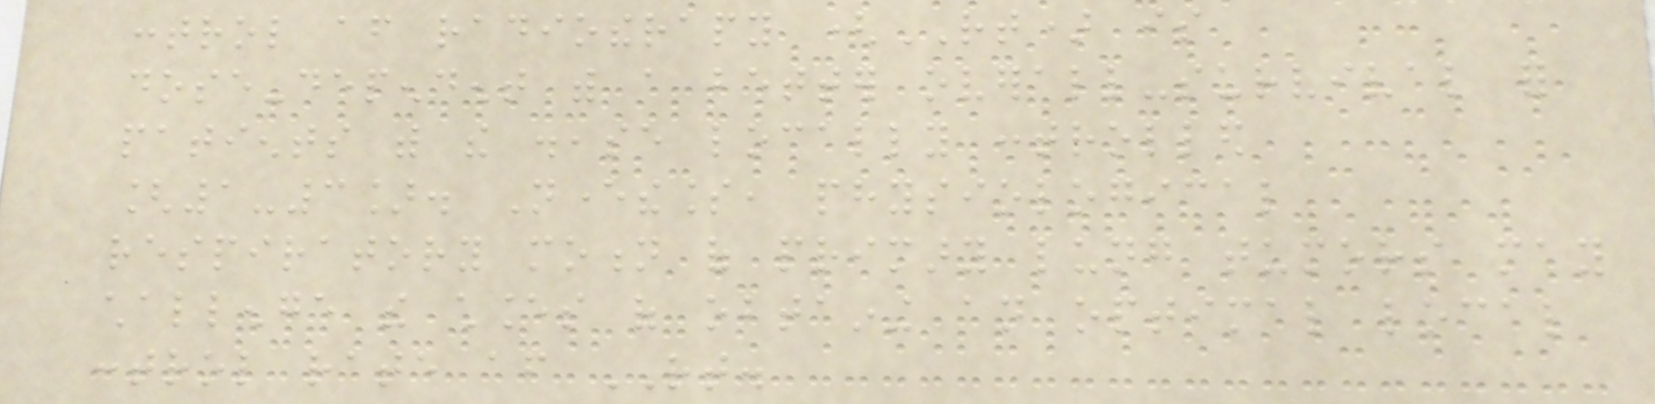control after radiotherapy (RT) is
dose-dependent with a better overall-survival for
patients with the disease locally controlled
[1-3]. Nevertheless, physiological
respiratory motion of primary lung tumors may
challenge the chances of obtaining an optimal local
control rate after RT.
